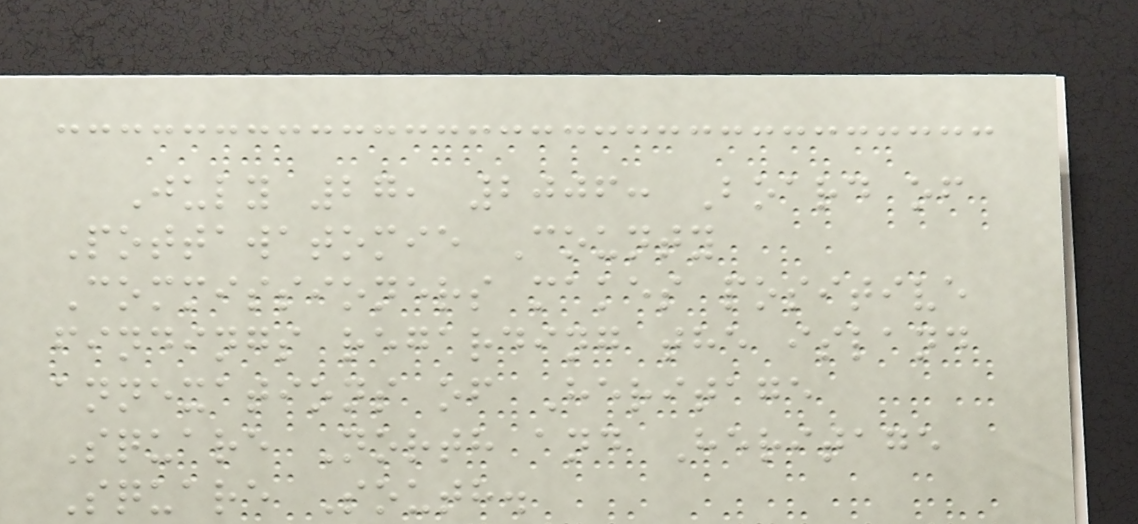July 27, 2006: Board of
Pottawatomie County
Commissioners makes positive
findings regarding the island
annexations of Heritage
Square North and Heritage
Square South.
